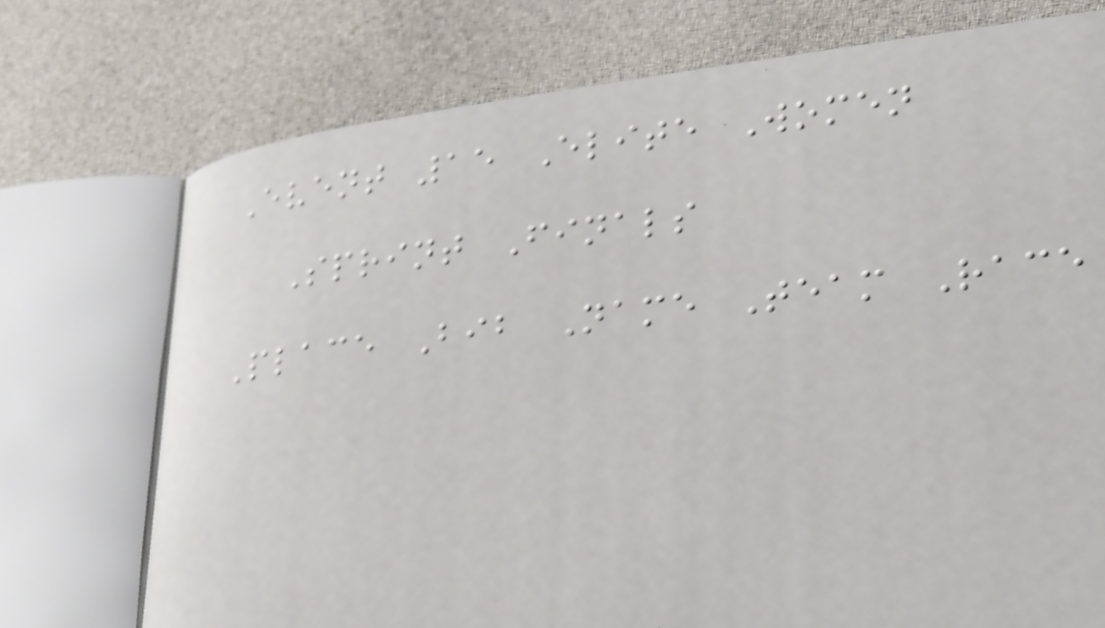Event 15 Elite Women
Sprint Finals
Place Bib Name Team Race
